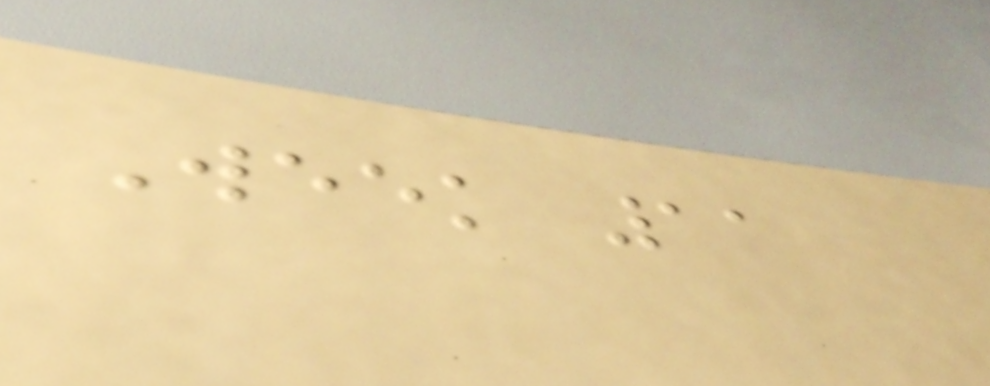Week 11
